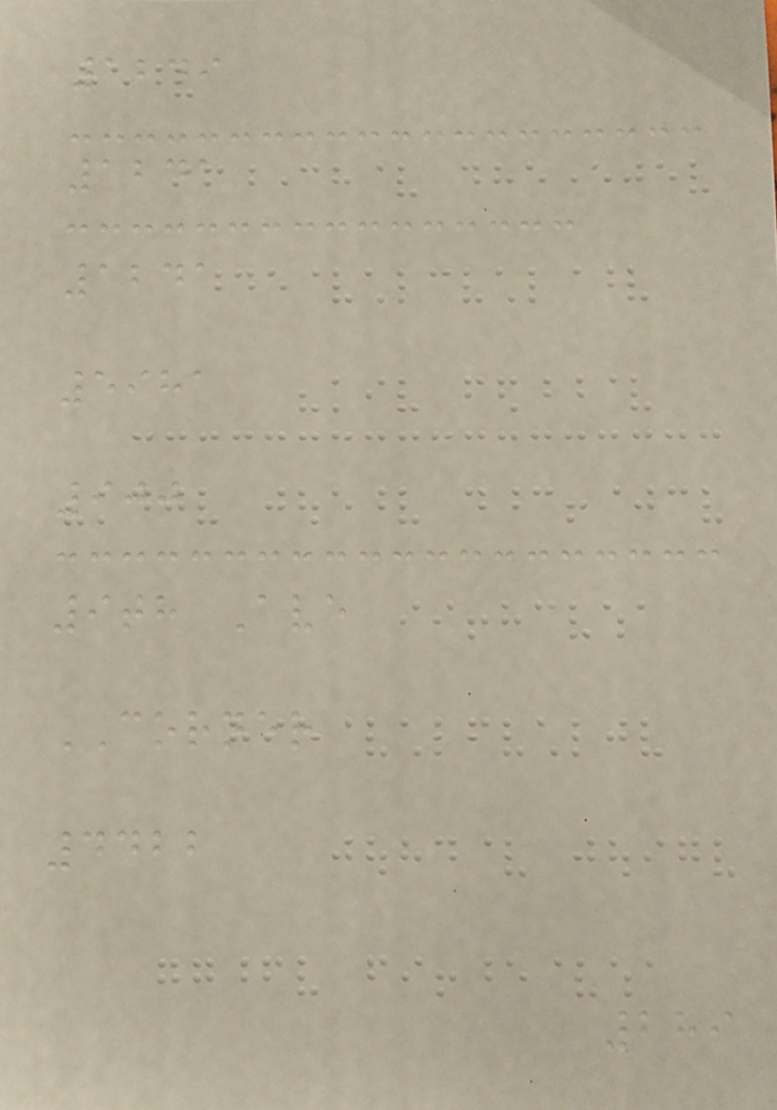1249
1241
1241
5981
900
9th Ave
CORNER
4422
289
